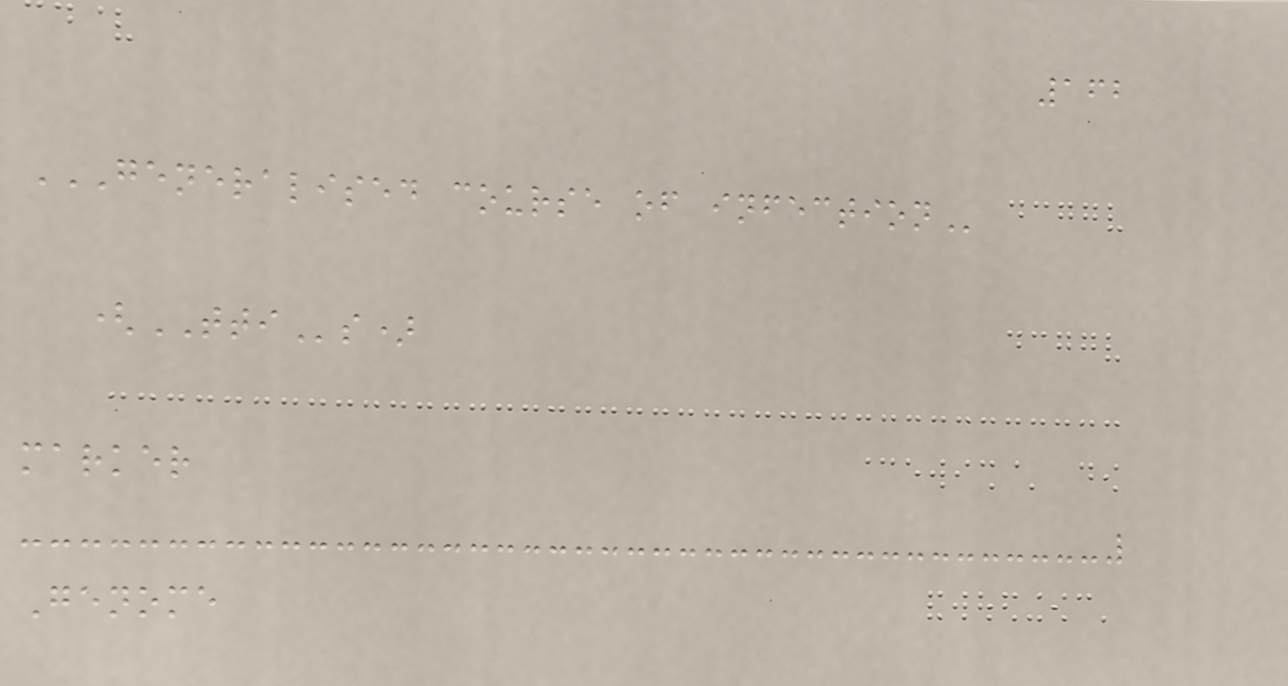162
GENERALISED COURSE OF INFECTION
(TTIs)
marker
Genome
